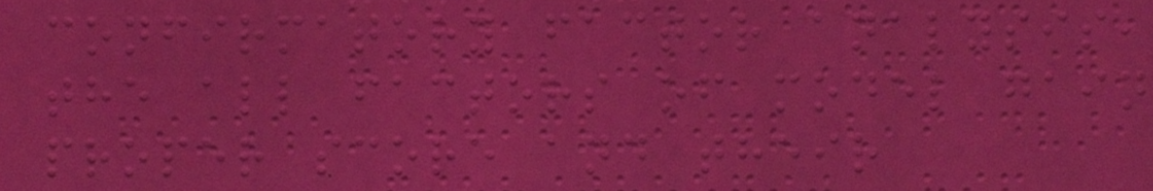confirmatory factor analysis,
the all factors of model gain
proper score and their
